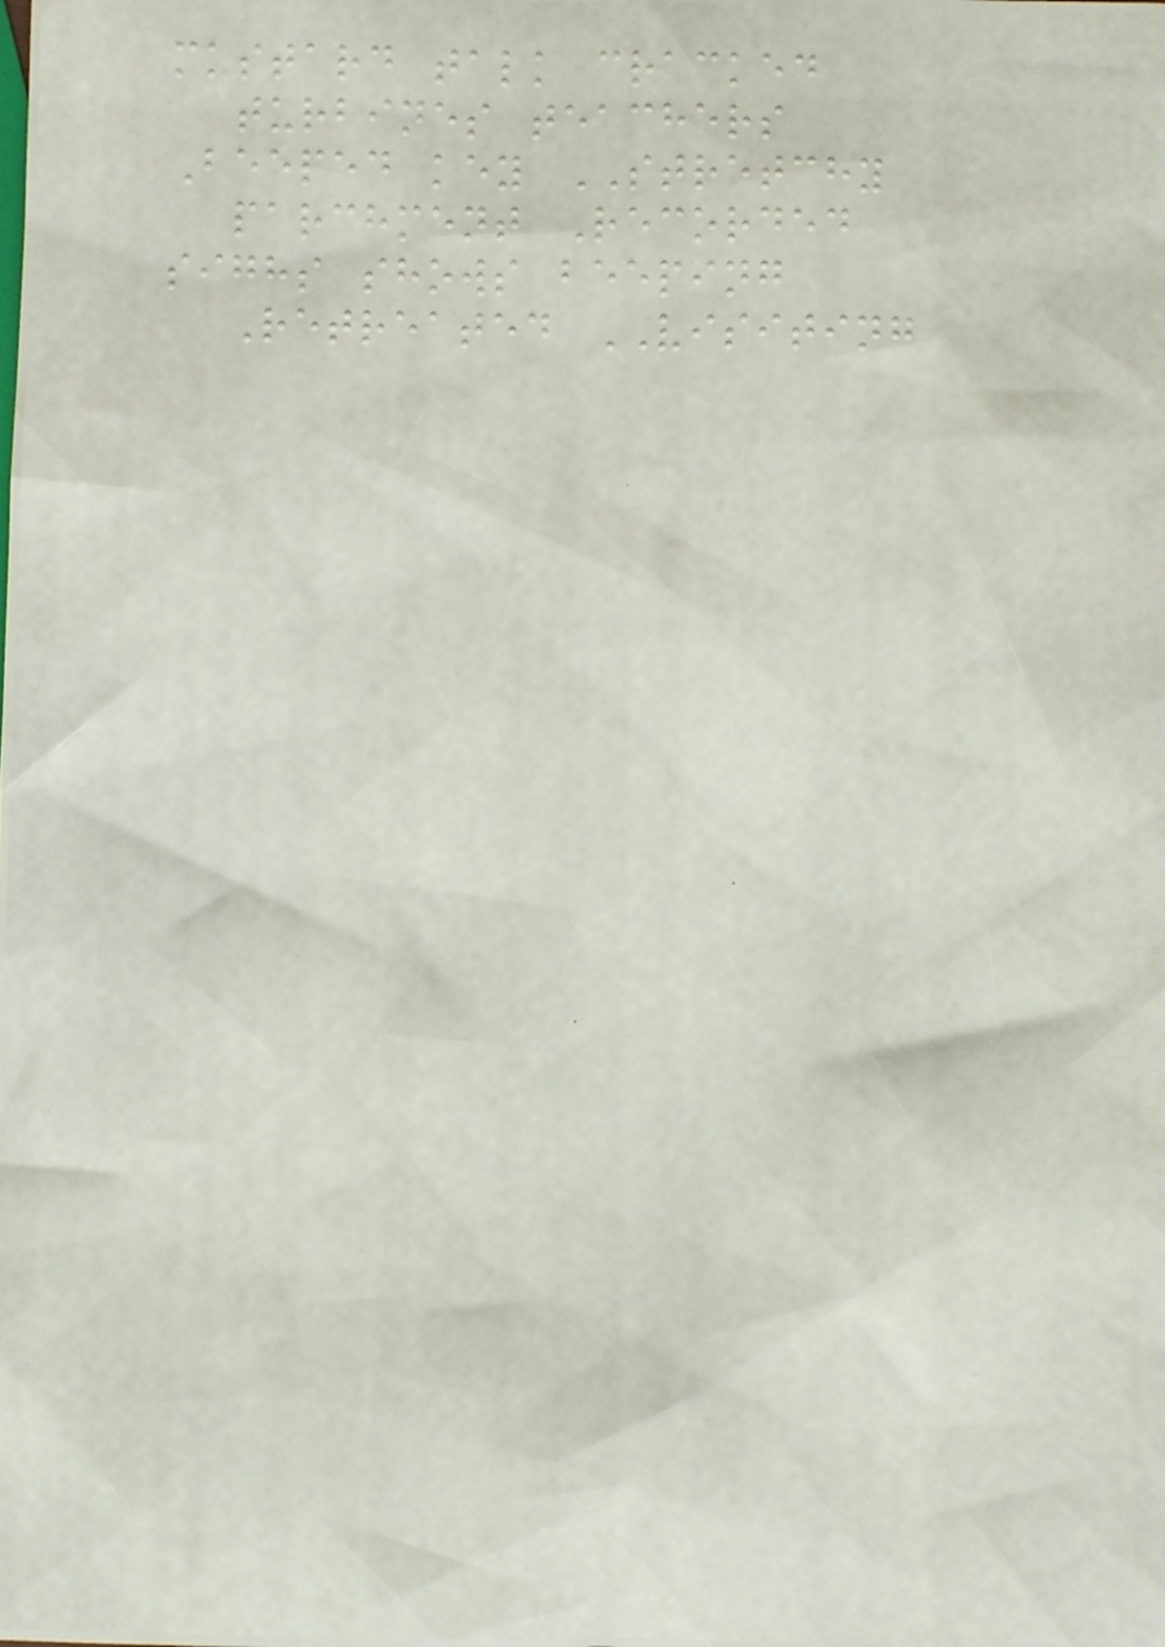mustard talk cracked
turbines teachers
Beeped key STRETCHY
parchment Recorded
sighs shows beeping
Retreated VISITING
